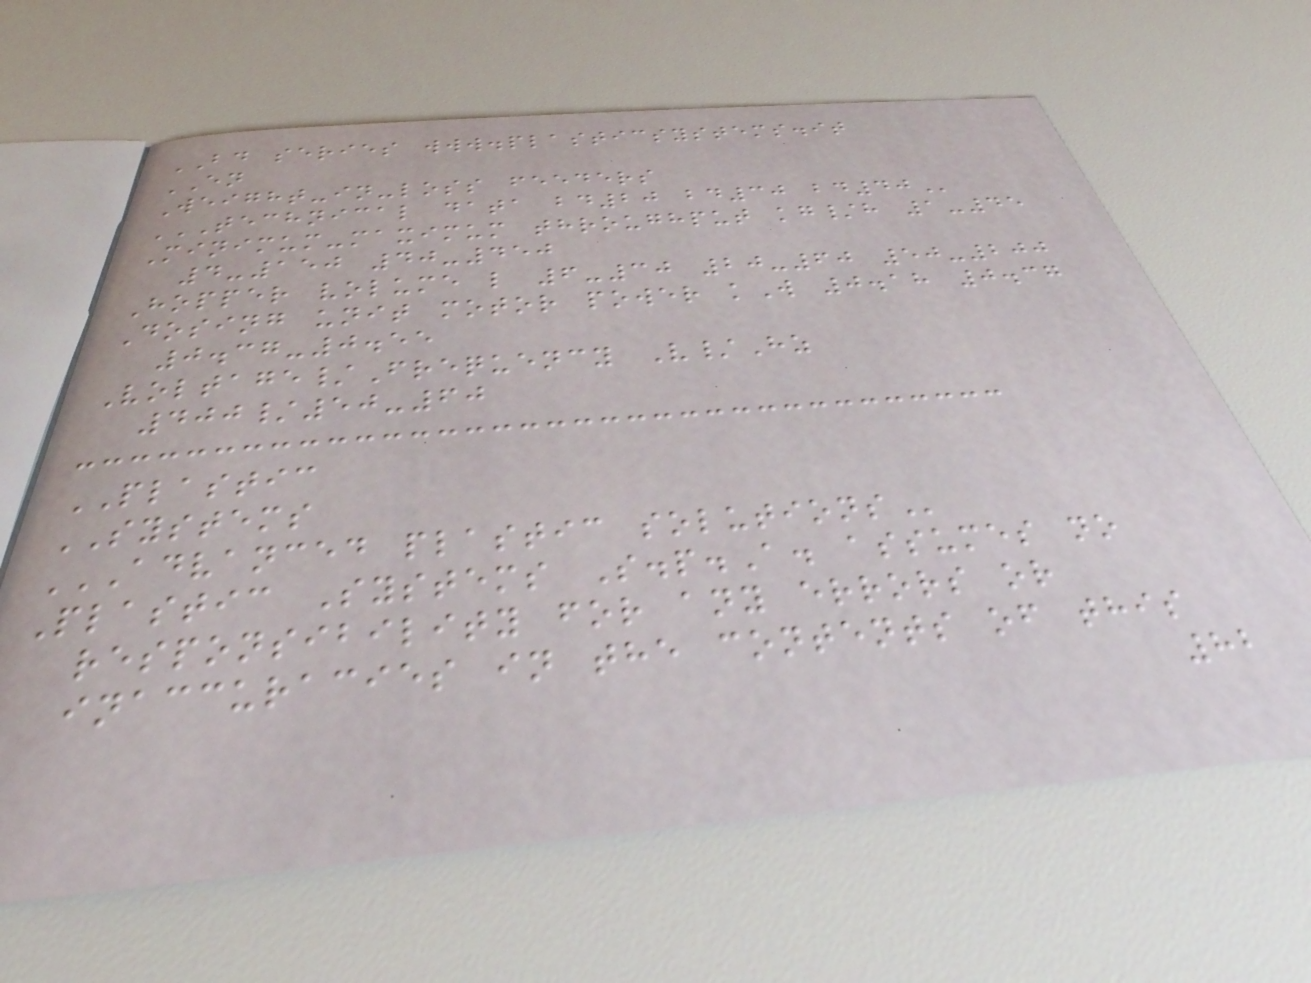BD series www.plasticsystems.it
EN
Weight-in-loss feeders
TECHNICAL DATA BD20 BD30 BD40
Minimum-maximum throughput kg/h 1-45
4-150 40-450
Hopper volume l 6-30 20-60 50-200
Dosing unit motor power kW 0.18 0.37
0.37-0.55
Voltage/Frequency V/Hz
400/50-60
PLASTIC
SYSTEMS
ADVANCED PLASTIC SOLUTIONS
Plastic Systems S.p.A. assumes no
responsibility for any errors or
inaccuracies in the contents of this
82
